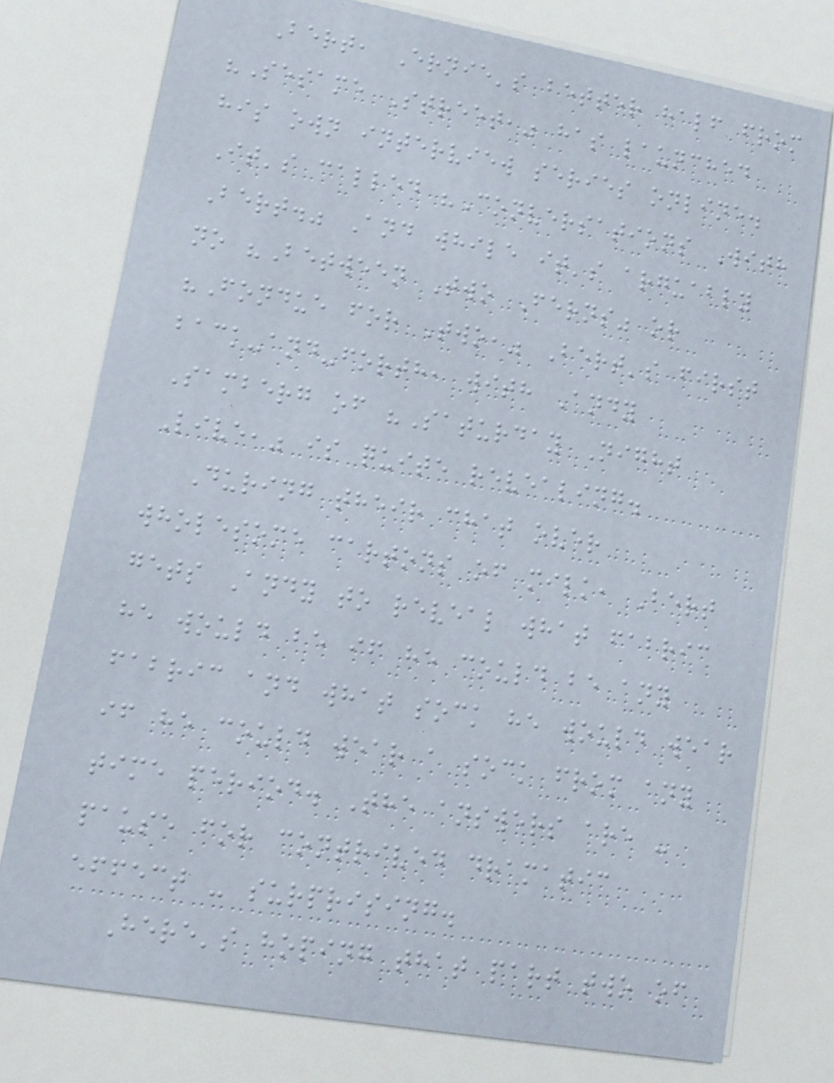Bert, Ernie's better half from
"Sesame Street," has launched
his own interview series online.
It's called "Conversations With
Bert." And while it's arguably
no "Between Two Ferns" or
"Fondue for Two," Bert's first
back-and-forth, with Andy
Samberg of "Saturday Night
Live," is quite revealing.
During their chat over
wholesome cartons of milk, Bert
gets Andy to reveal what fabric
he would be if he could be any
fabric and what sock he would wear
if he could wear a sock from any
time period. The answers are -
pause for contrived dramatic
effect - surprising.
Here's hoping that part two of
